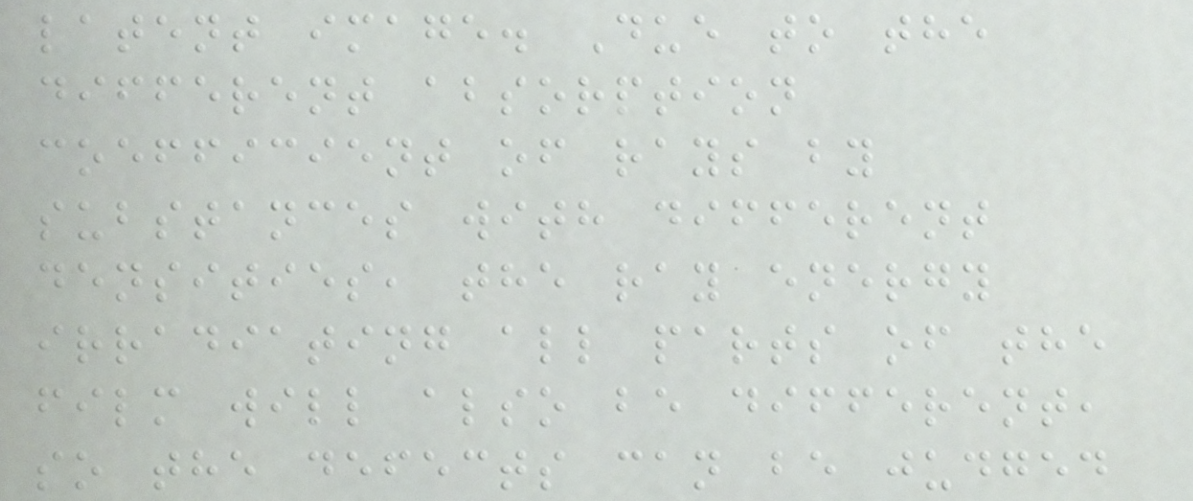latent image. Due to the
different absorption
coefficient of rays by
substances with different
densities, the ray energy
irradiating all parts of the
film will also be different,
so the defects can be judged
